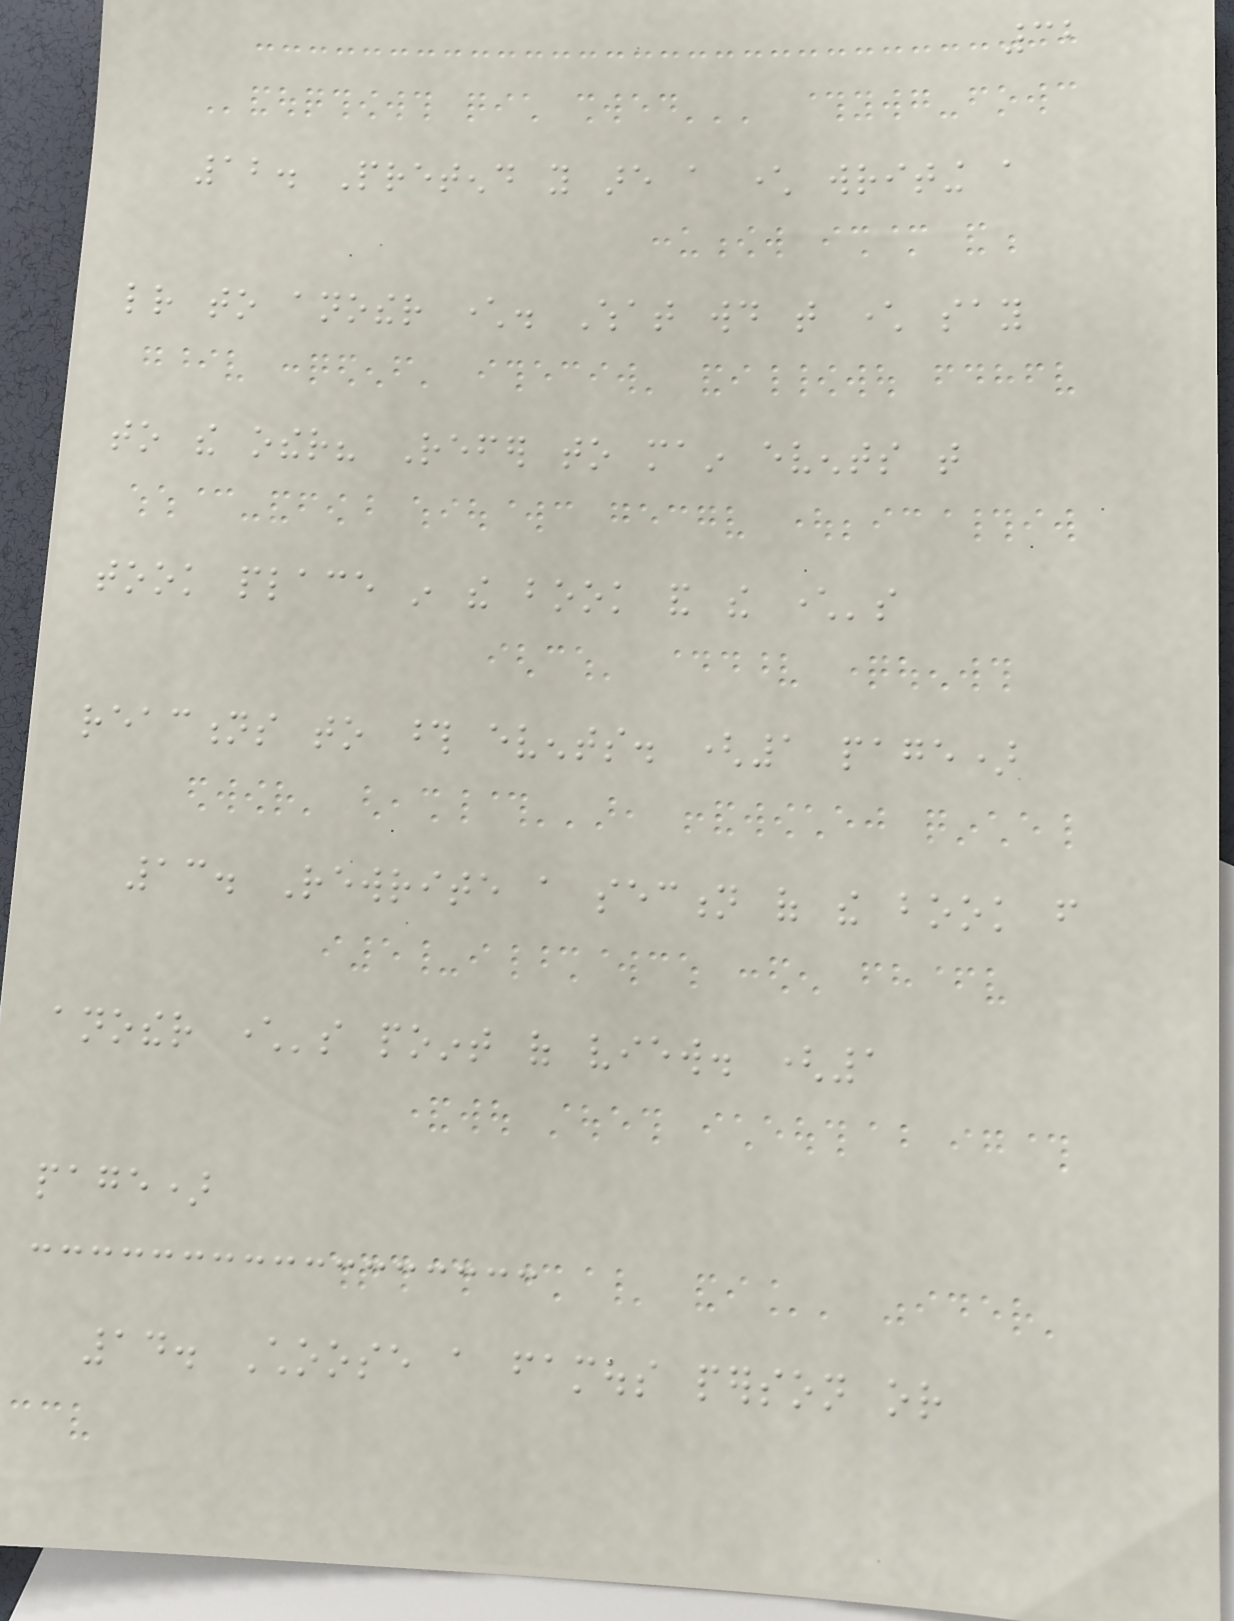32
12. Pretend you are a character writing a
letter to another character. What would that character say
to the other? Refer to main events that
took place in the book and the character's
reactions to those events. (1 page)
13. Rewrite a section of the book from
another character's point of view. (1
page)
14. Choose a famous person or
